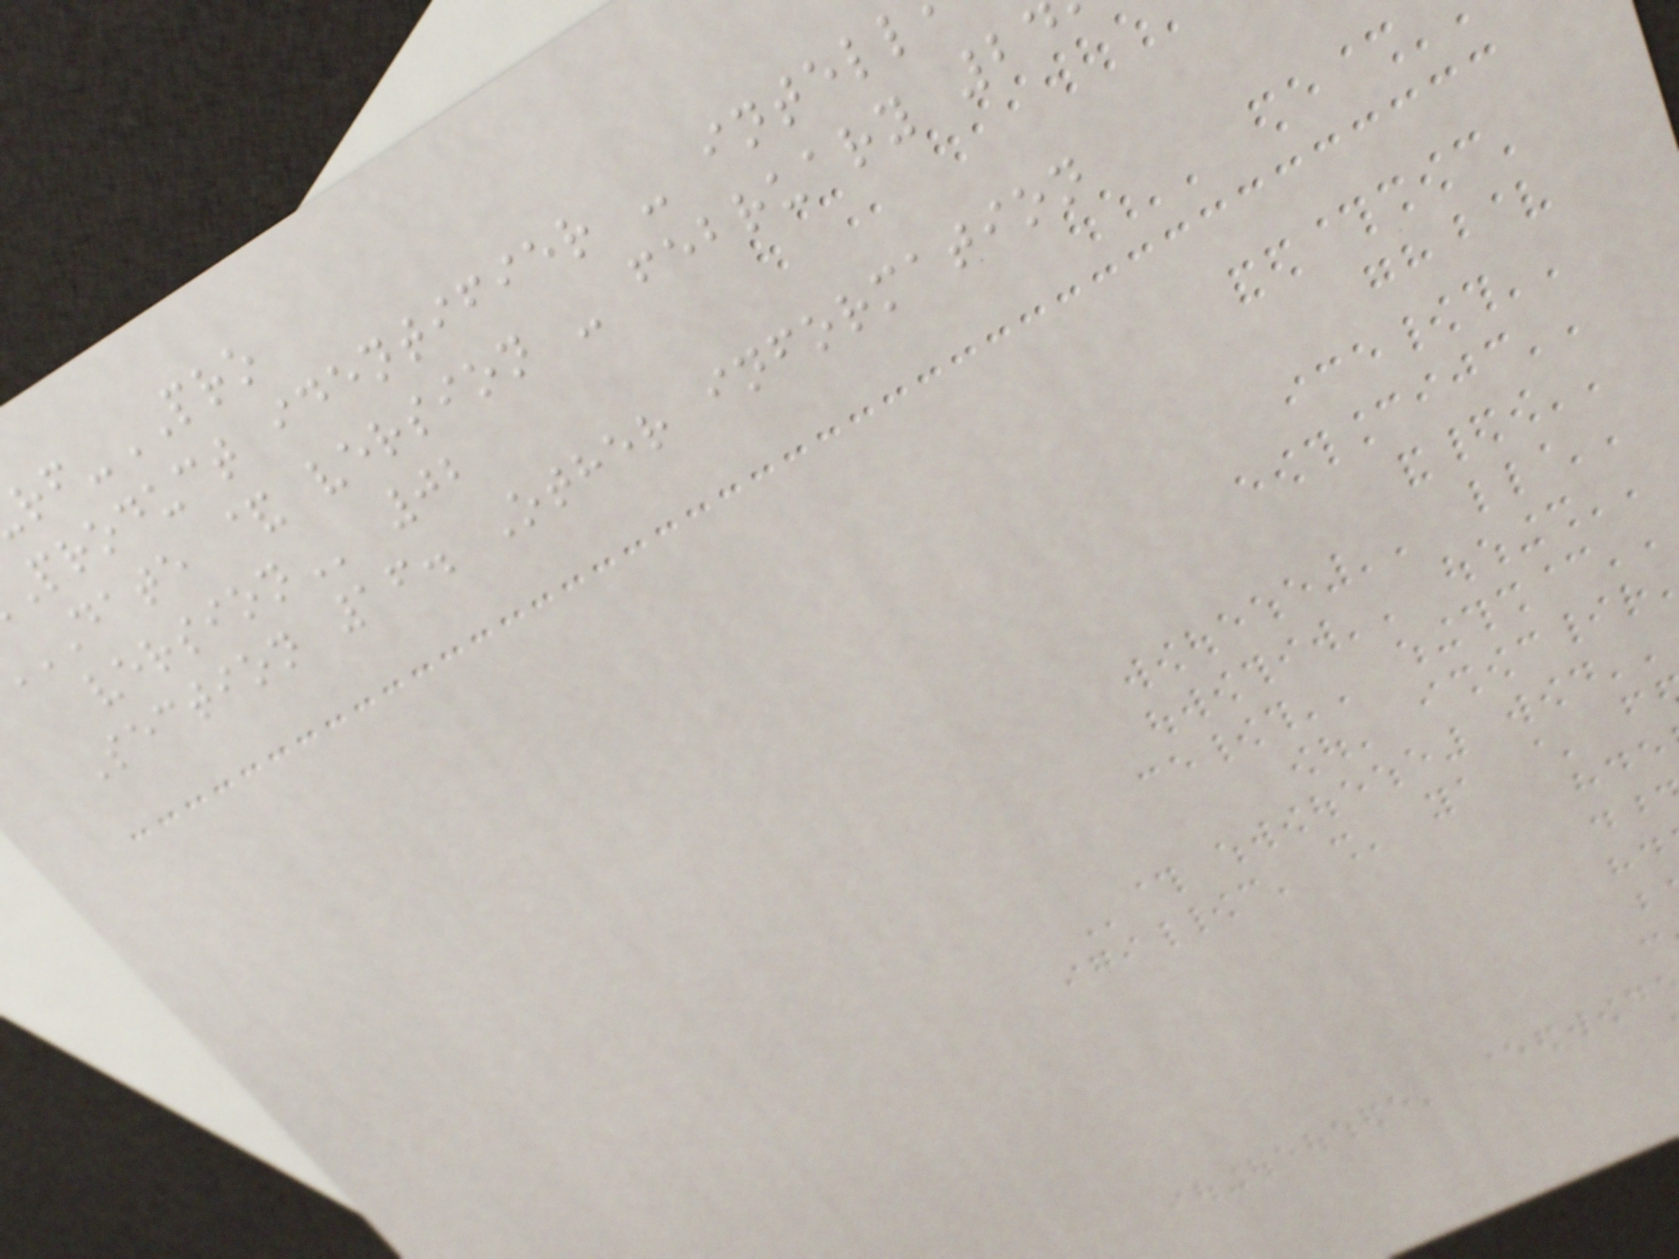-PRO
product identifier -
DATE & version - february 24
Section 16. Other information
